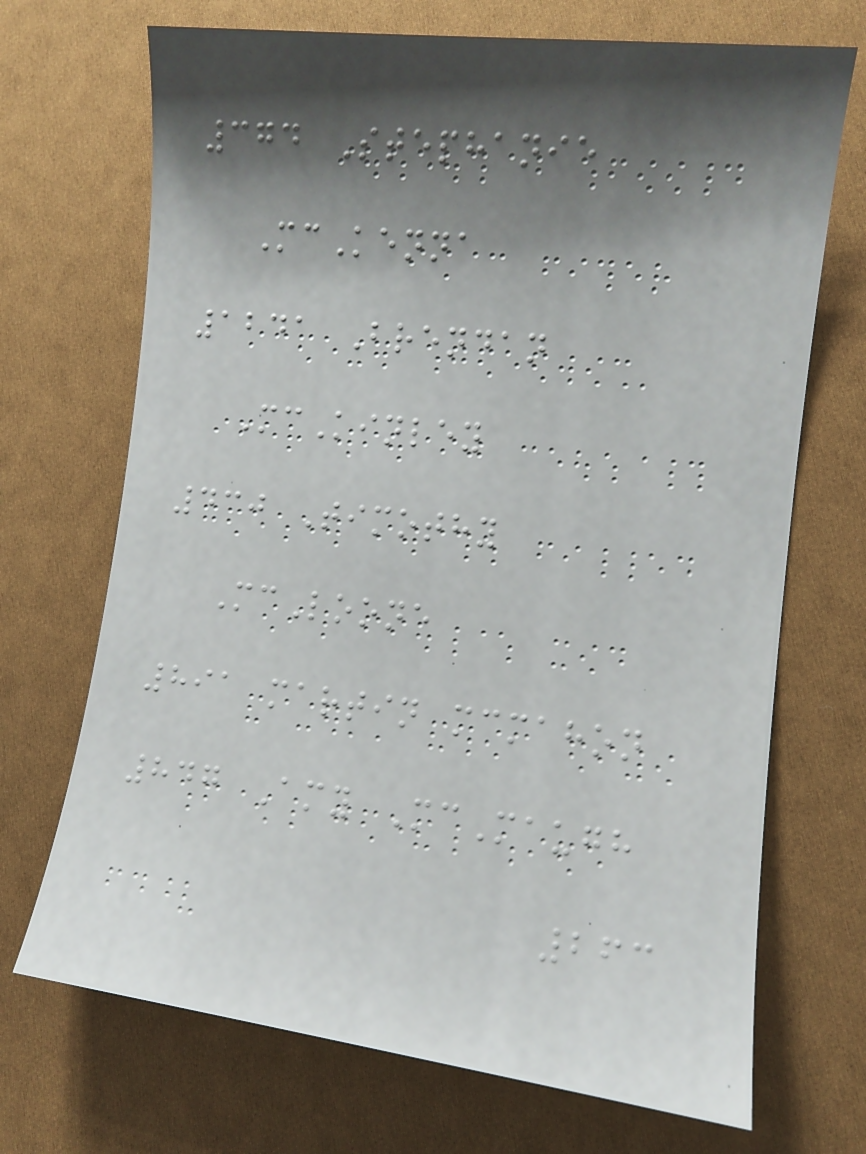374 Stephanie
McKenna
1241 Brendan
McKinley
430 Timothy
McLoone
891 martin mcmahon
847 Amy McMaugh
263
